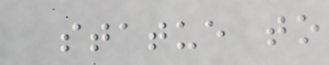statue to
